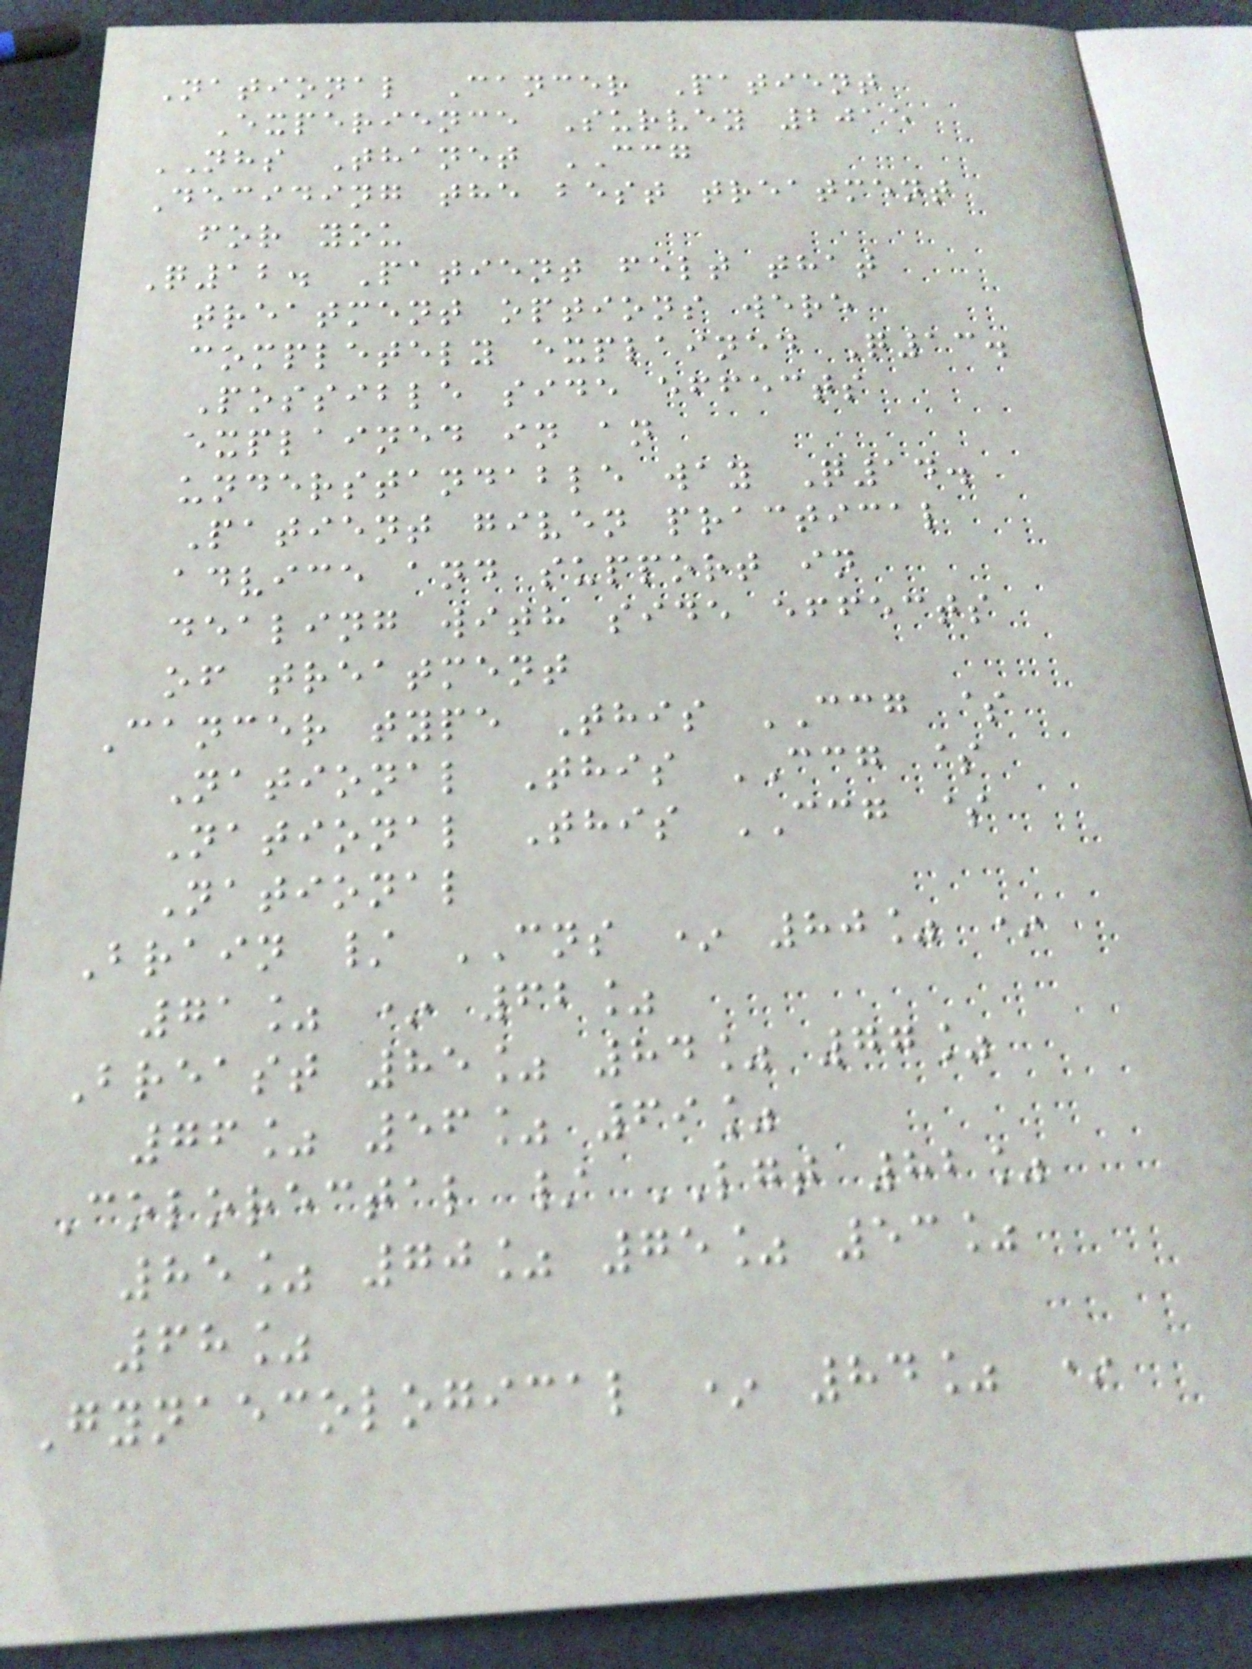National Cancer Patient
Experience Survey 2015
NHS Thanet CCG
Deciding the best treatment
for you
Q12. Patient felt that
treatment options were
completely explained Q13.
Possible side effects
explained in an
understandable way Q14.
Patient given practical
advice and support in
dealing with side effects
of treatment
Cancer type This CCG $
National This CCG $
National This CCG $
National
Brain / CNS * 80% *
71% * 62%
Breast 85% 84% 77%
76% 56% 69%
Colorectal / LGT 82%
85% 70% 75% 53%
68%
Gynaecological * 84% *
